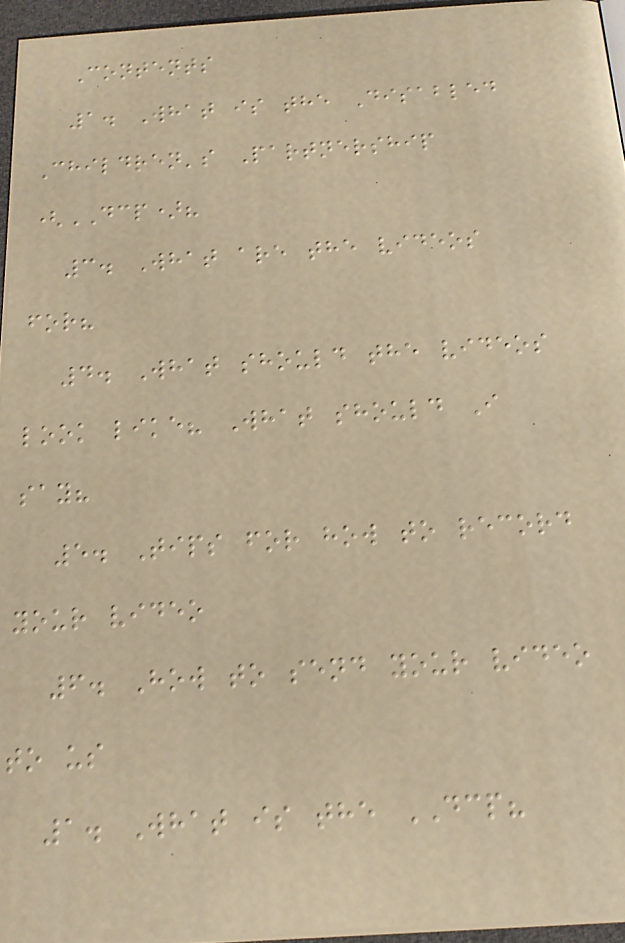Contents
1. What is the Disabled
Children's Partnership
(DCP)?
3. What are the videos
for?
4. What should the videos
look like? What should I
say?
5. Tips for how to record
your video
6. How to send your video
to us
1. What is the DCP?
